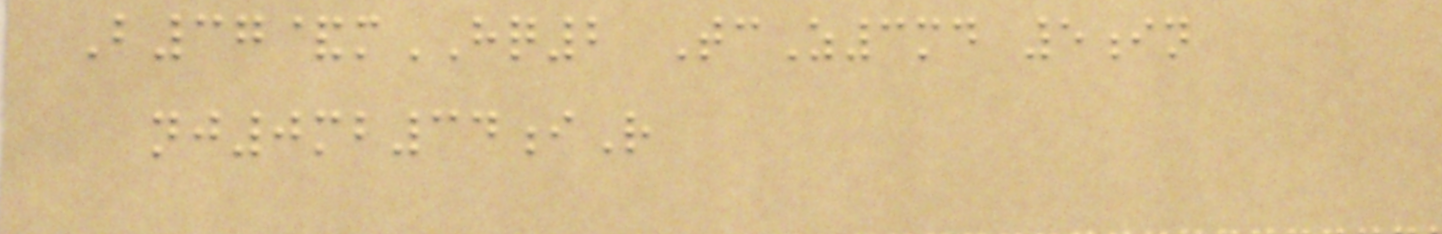B37&mHQ2 TcZ3md 5in
nj0mb34iR
